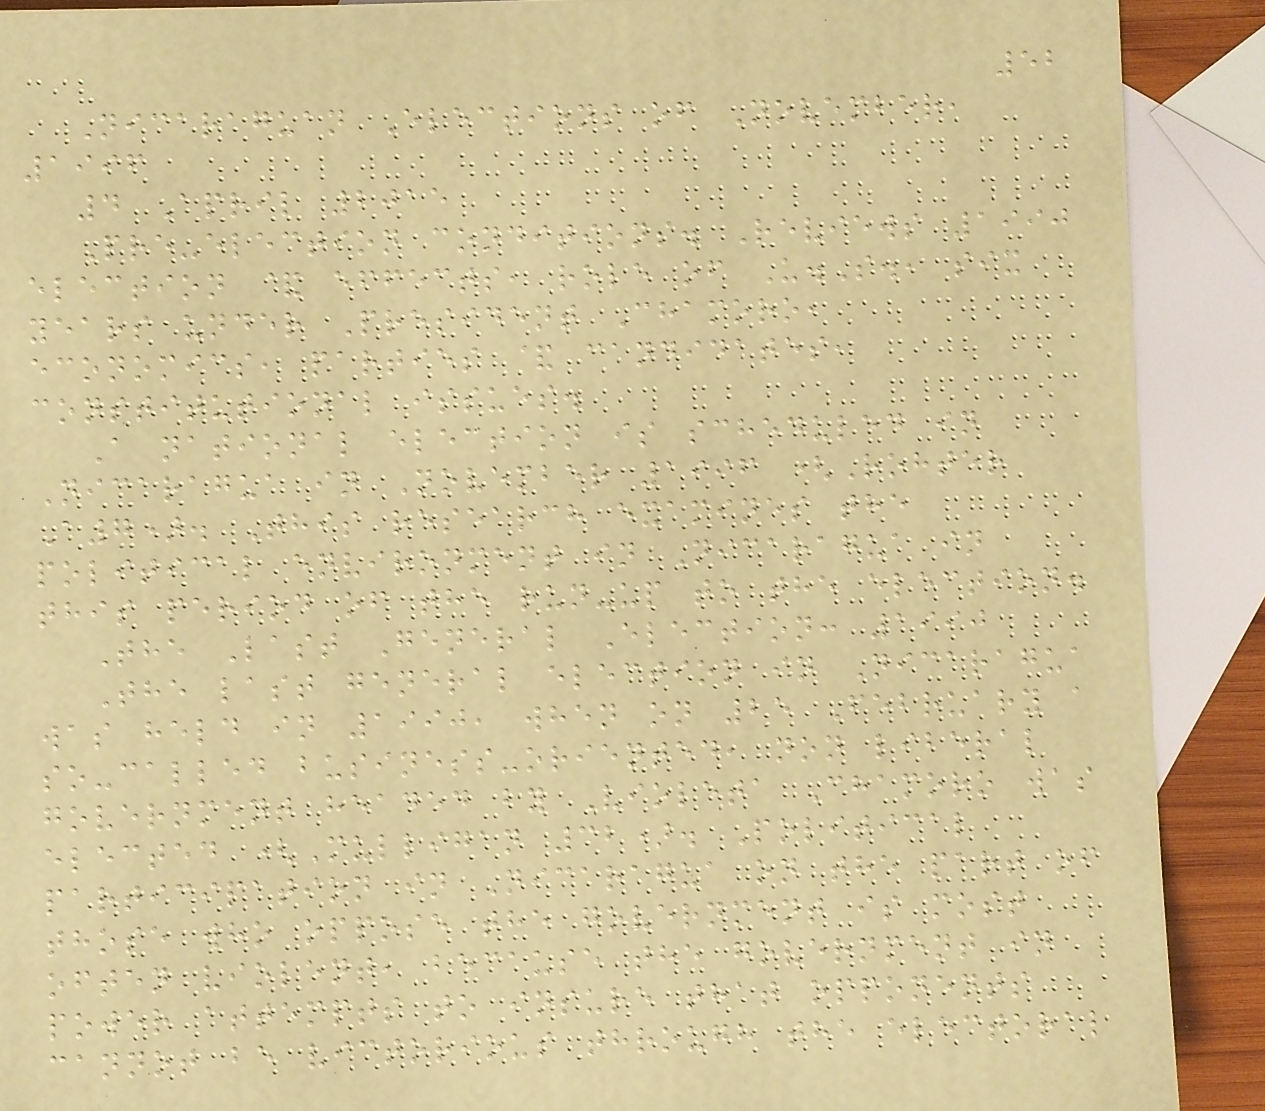52
Nicaraguan Elections of November,
1996
4 April 2015
Pre-election conditions. Reviews 1990
election & effects, role of U.S., six
years under President Chamoro,
economics, parties & candidates,
constitutional issues.
A national election is scheduled in
Nicaragua in November 1996 (Rohter
A7). This research examines the
political environment in Nicaragua in
this period of the run-up to the election.
The Last General Election: 1990
The last general election in Nicaragua
was held in 1990, when on 25 February a
so-called business-oriented, non liberal
government headed by Violeta Chamoro was
elected (Mulligan 32). Political
participation in Nicaragua on the part of
those who oppose the government is most
often violent, because the government in
power attempts to insure that opponents
cannot be victorious through the electoral
